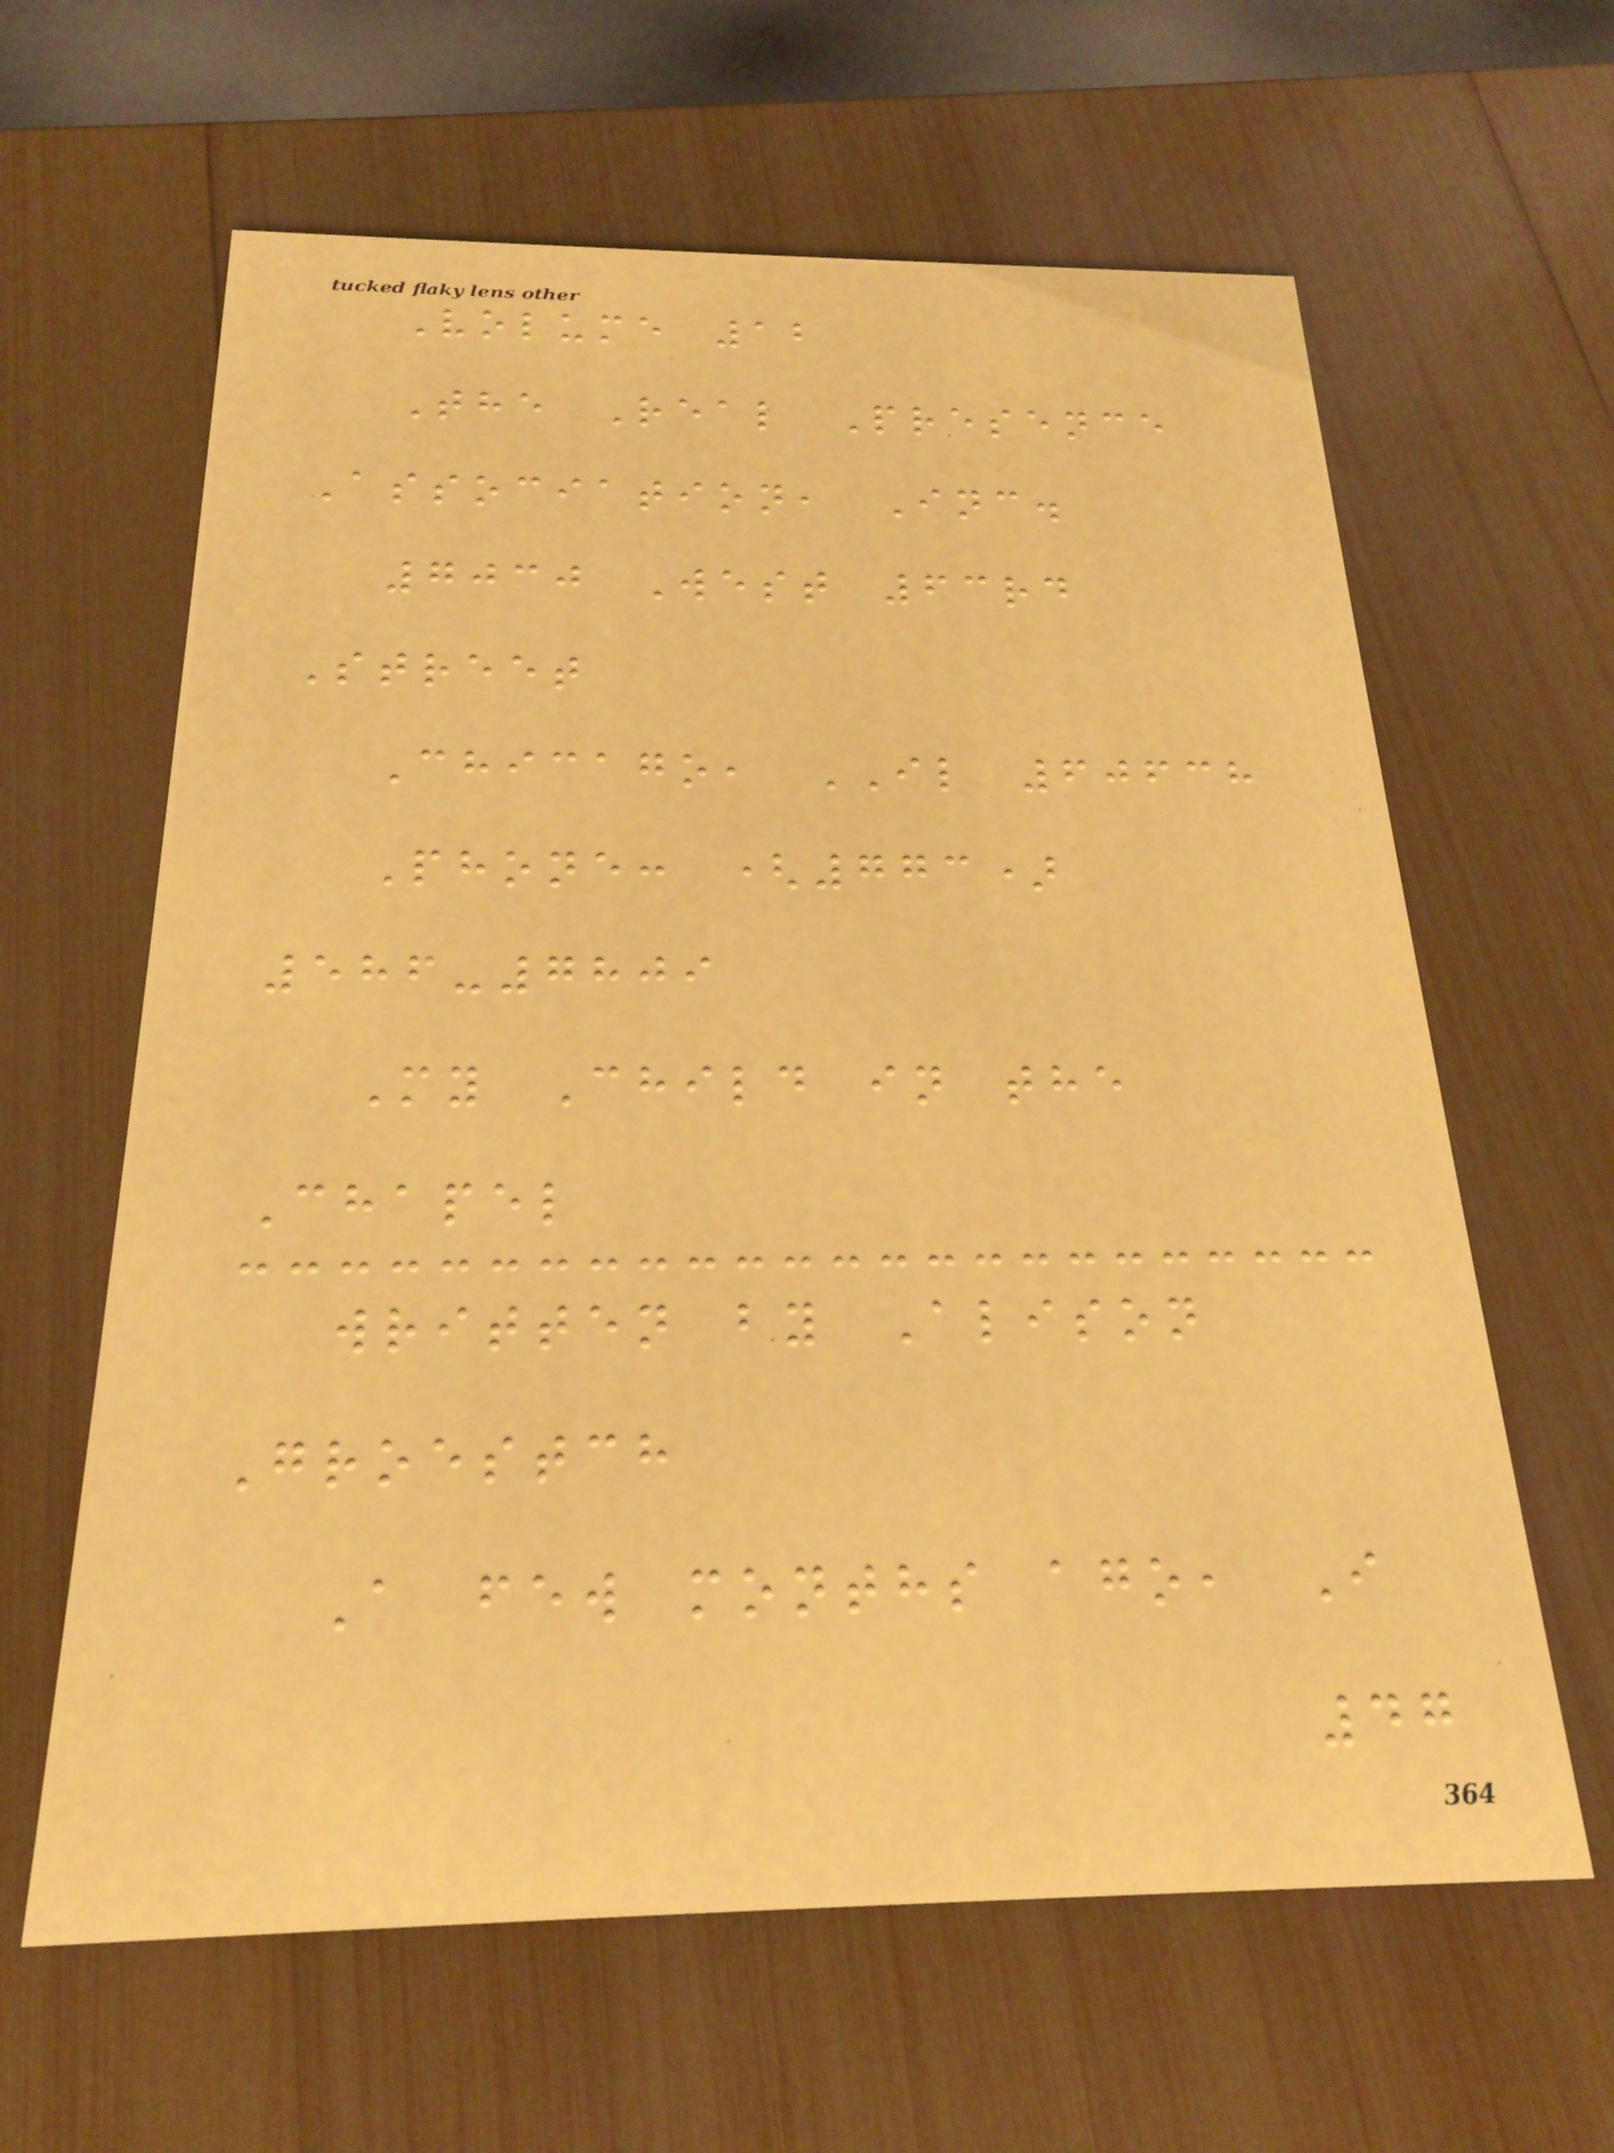Volume 12
The Real Presence
Association, Inc.
7030 West 63rd
Street
Chicago, IL 60638
Phone: (773)
586-7809
My Child in the
Chapel
written by Alison
Groestch
A few months ago, I
47
